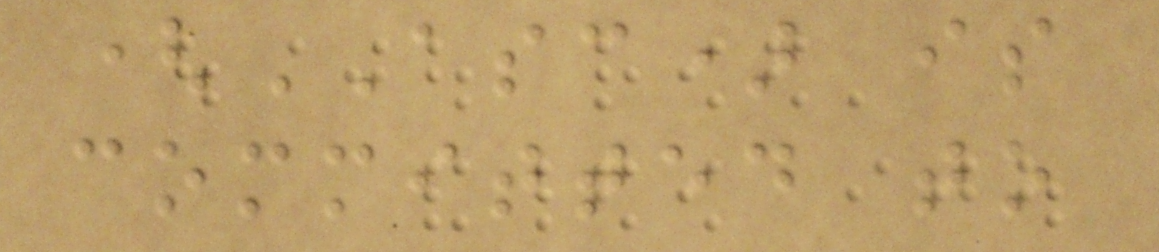(ASC) is
committed to
